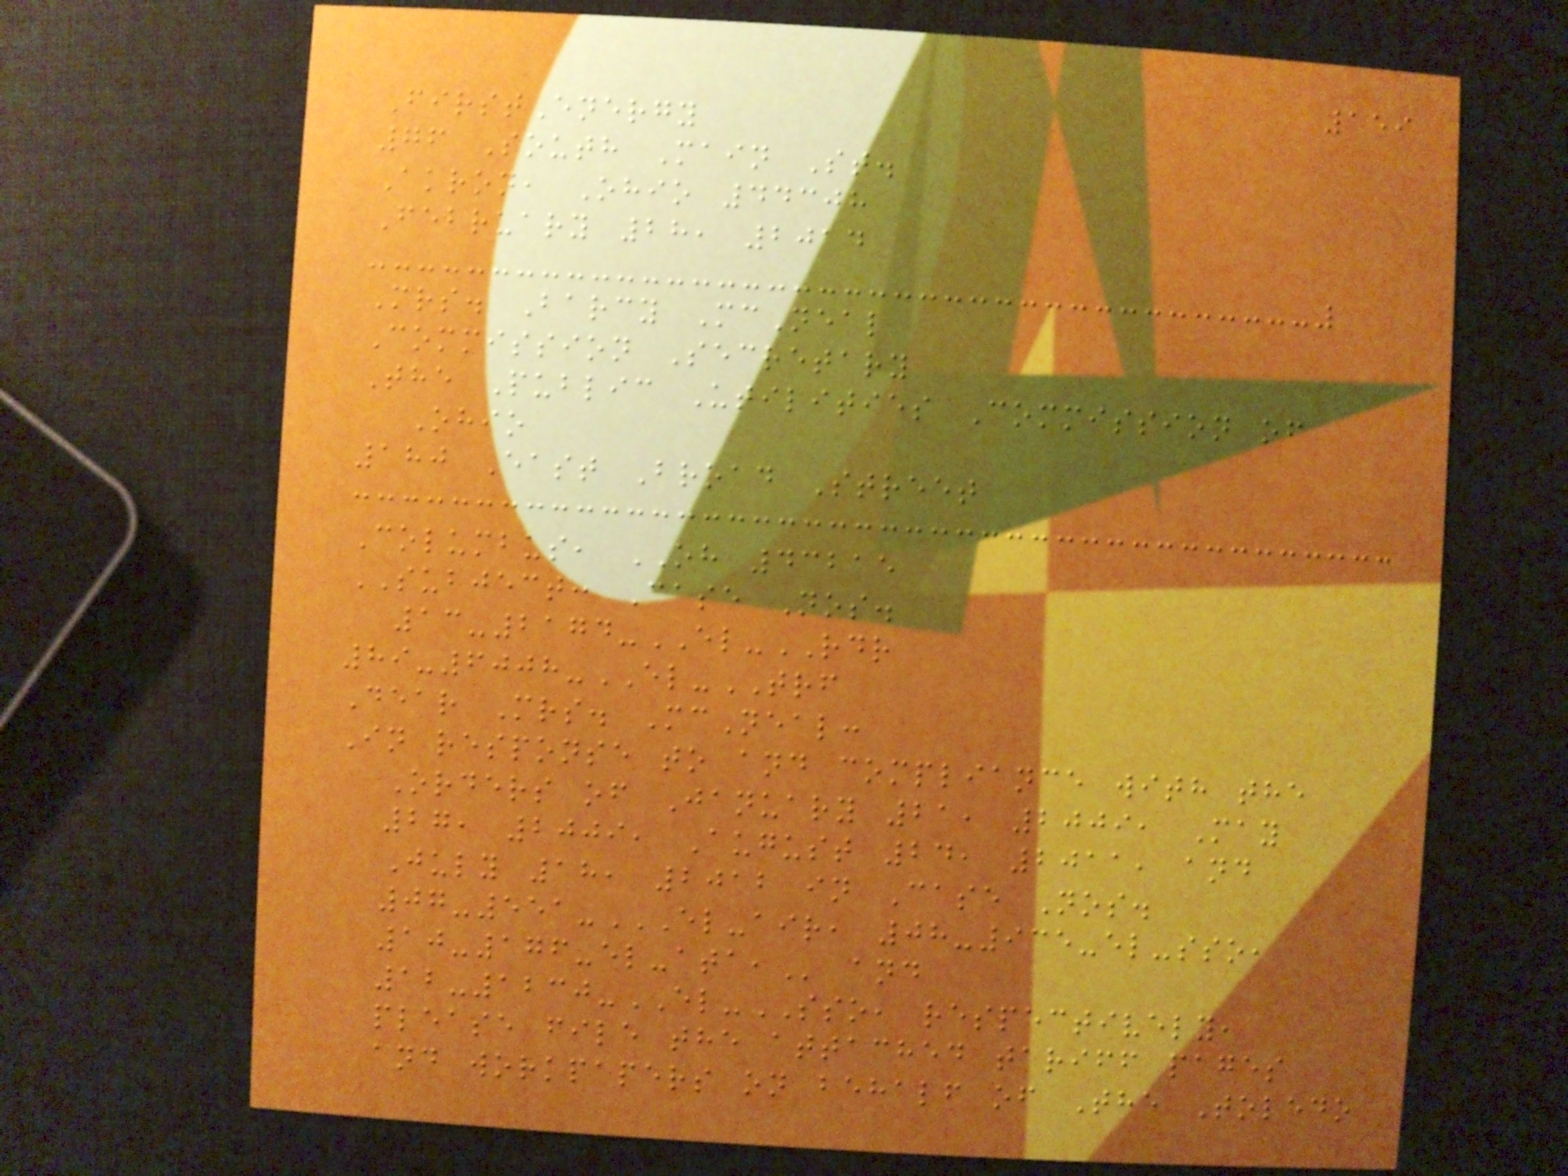159
FirstEnergy
76 South Main St.
Akron, Ohio 44308
February 28, 2014
Mrs. Barcy McNeal
Commission Secretary
The Public Utilities Commission of
Ohio
180 East Broad Street
Columbus, OH 43215
SUBJECT: Case Nos.
13-2174-EL-RDR
89-6008-EL-TRF
Dear Mrs. McNeal:
In response to and compliance with the
Orders of January 21, 2009, May
27, 2009, August 24, 2011, and
July 18, 2012 in Case Nos.
07-551-EL-AIR, 08-935-EL-SSO,
10-176-EL-ATA, and
12-1230-EL-SSO, respectively,
please file the attached tariff pages
and workpapers on behalf of The Toledo
